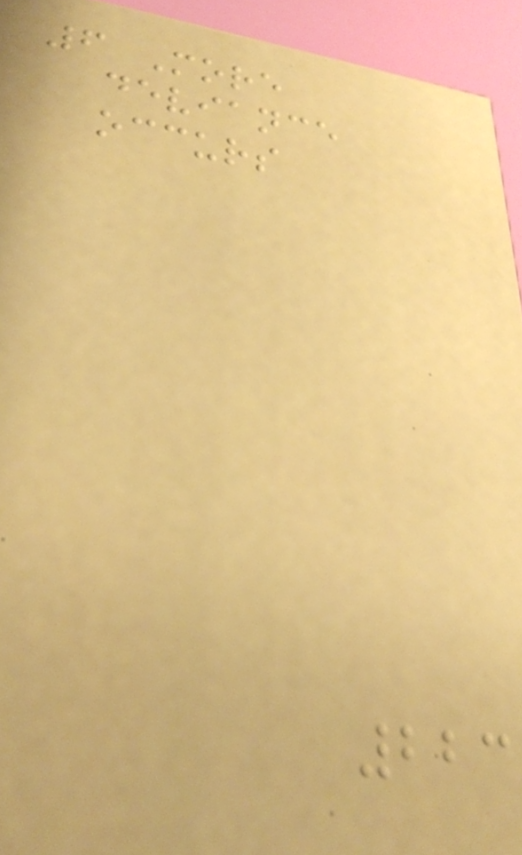6 More
deviance
occurs
223
